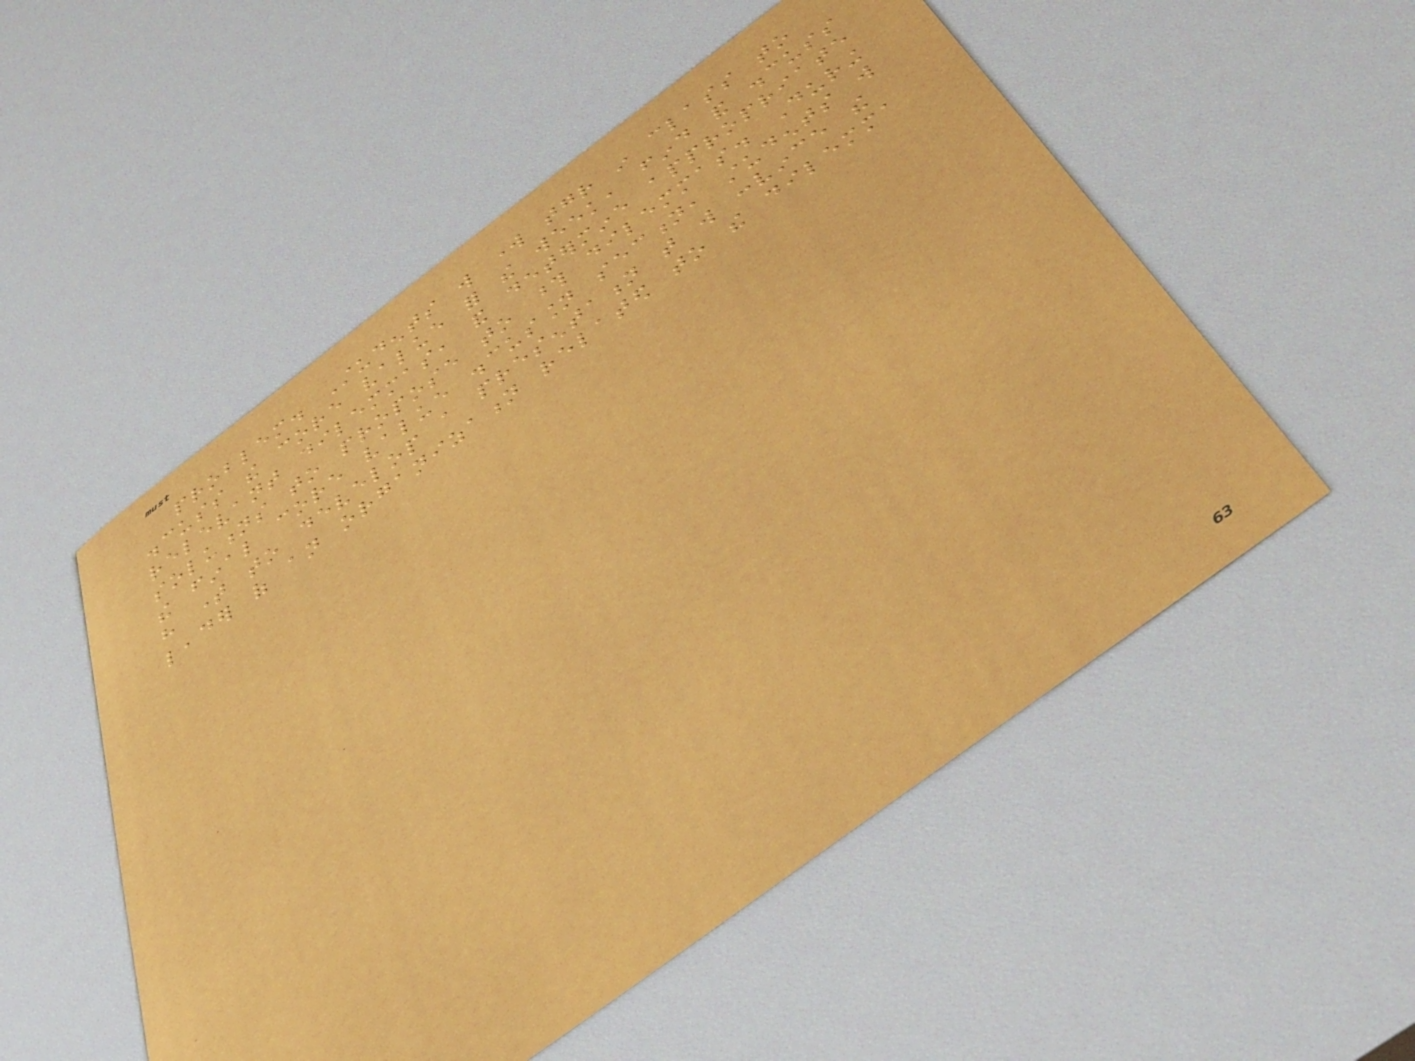problem. Students will work together in class to
discuss the core value for the week, find and discuss
relevant dilemmas, and determine appropriate
solutions to propose to those dilemmas. During
the final core value discussion section, students will
have time to develop a presentation that will convince the
leader of an organization related to the dilemma
